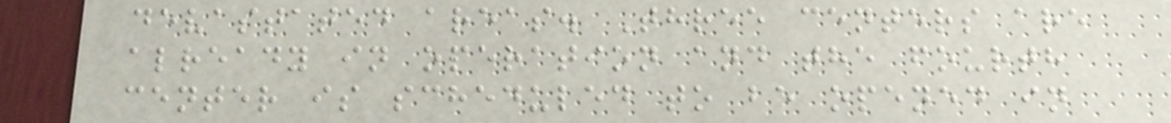devastated areas. Three centers are
already in operation and the fourth
center is scheduled to be opened in
